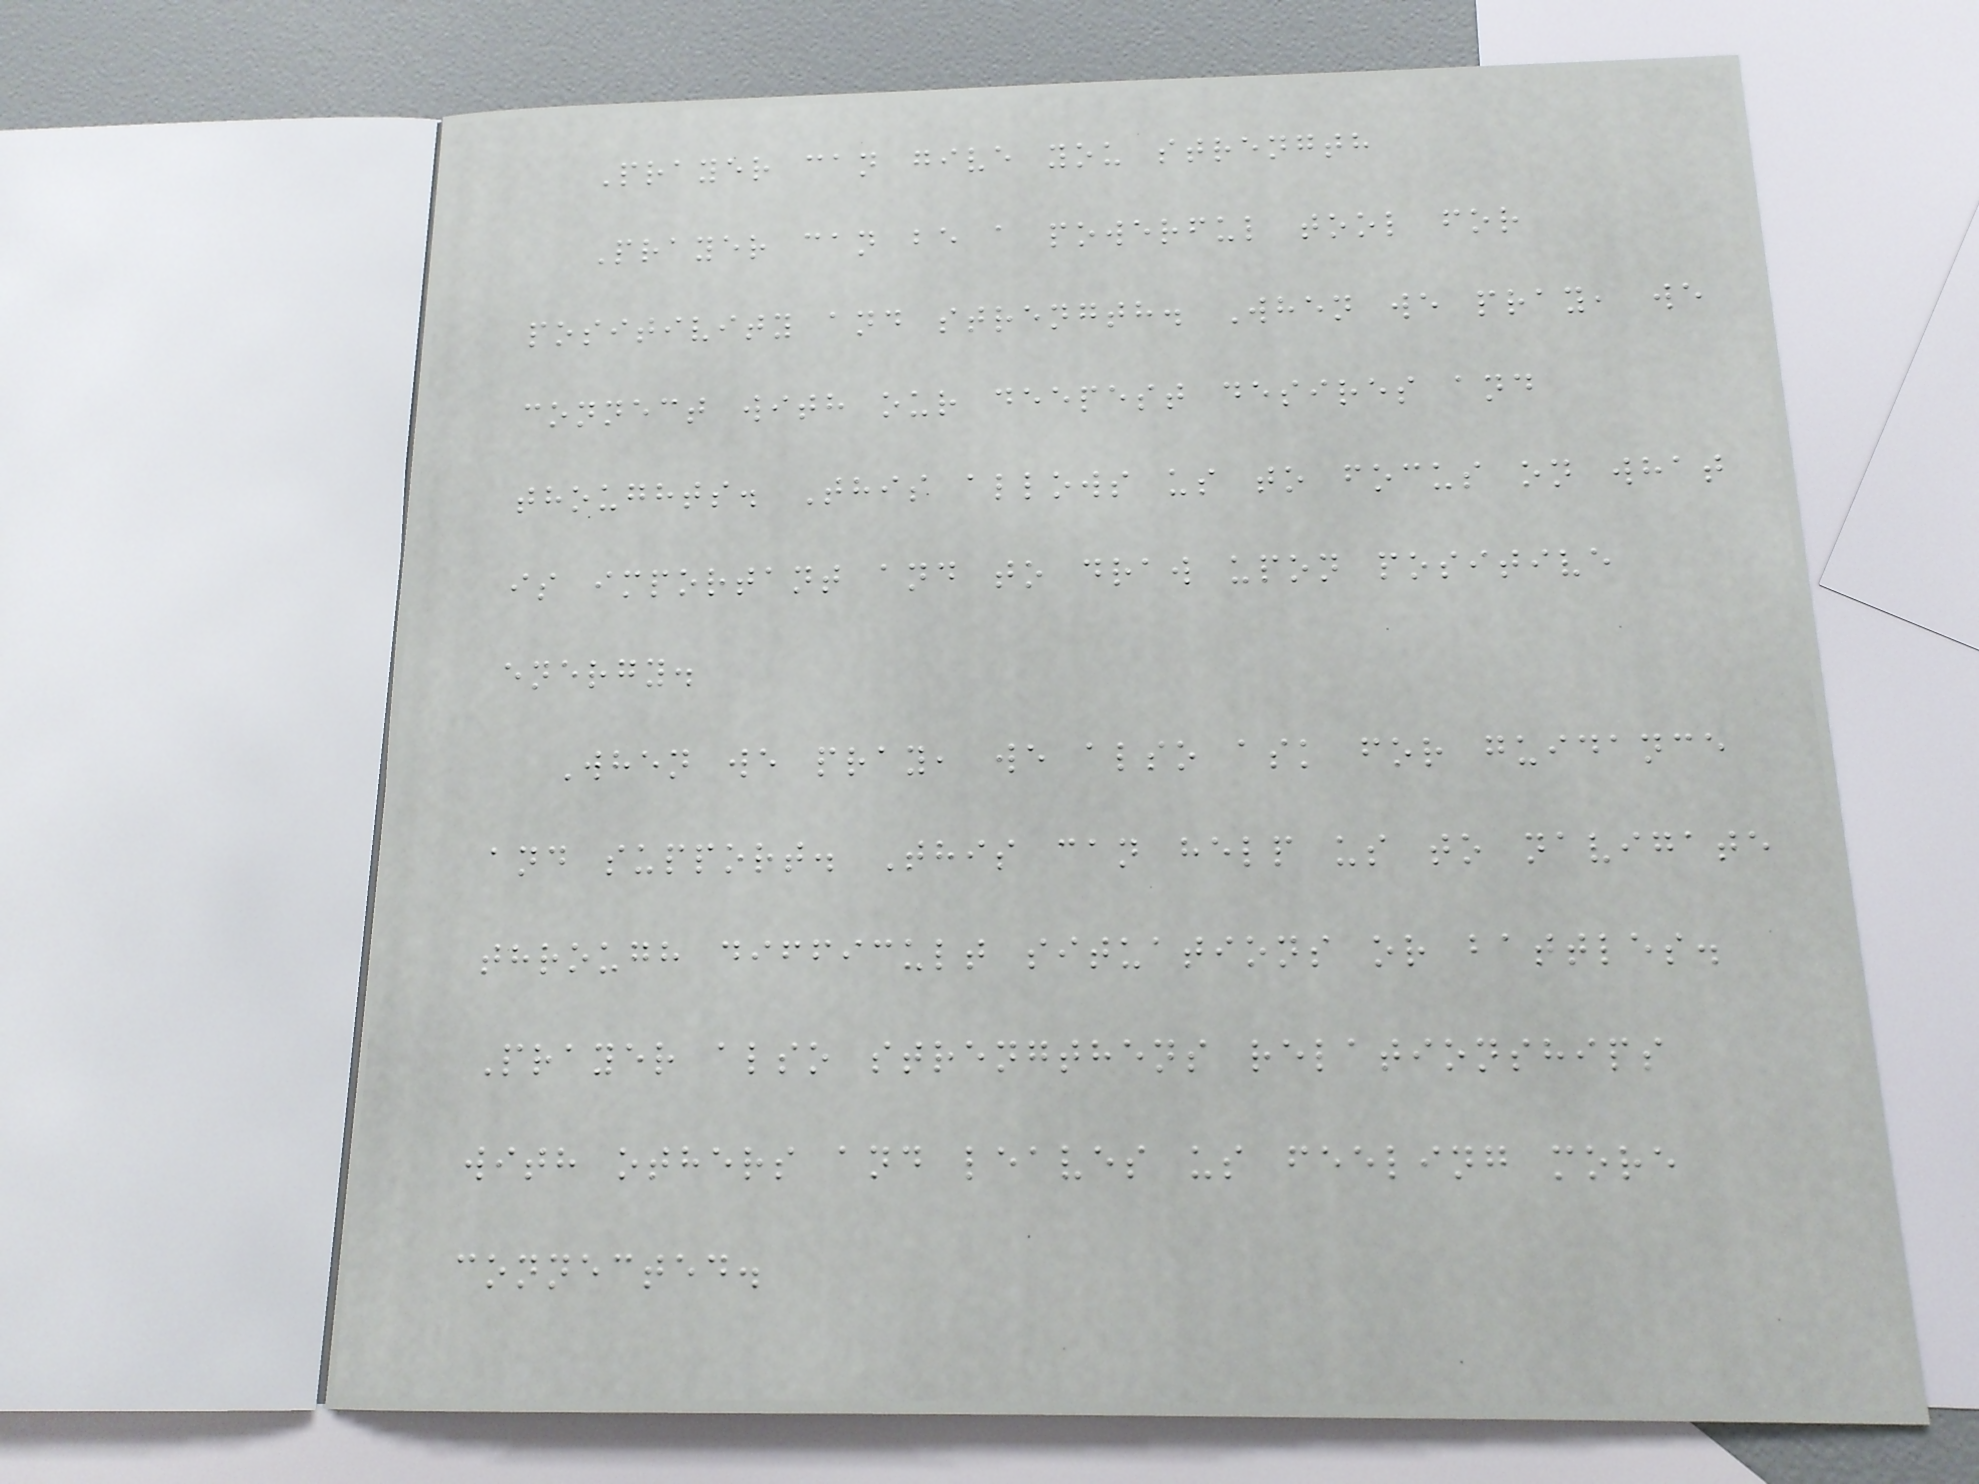Prayer can give you strength
Prayer can be a powerful tool for
positivity and strength. When we pray, we
connect with our deepest desires and
thoughts. This allows us to focus on what
is important and to draw upon positive
energy.
When we pray, we also ask for guidance
and support. This can help us to navigate
through difficult situations or battles.
Prayer also strengthens relationships
with others and leaves us feeling more
connected.
